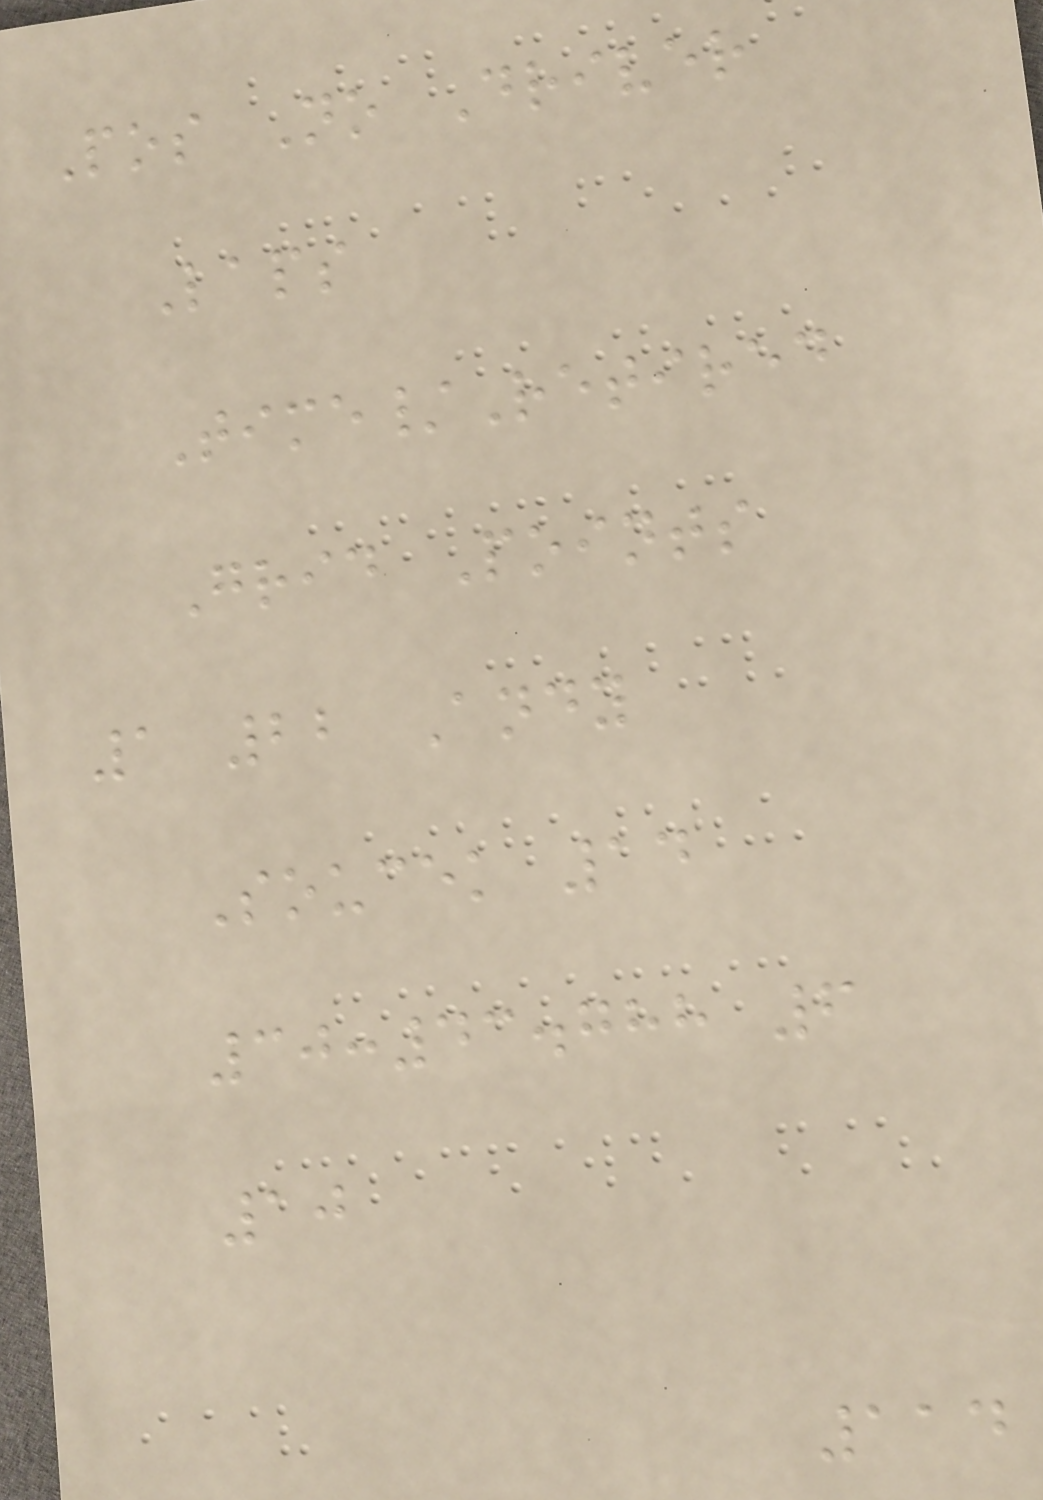Pos No Driver
Laps
Time/Retired
Grid Points
1 22 Andy
Soucek 14
30:43.788 6
10
114
